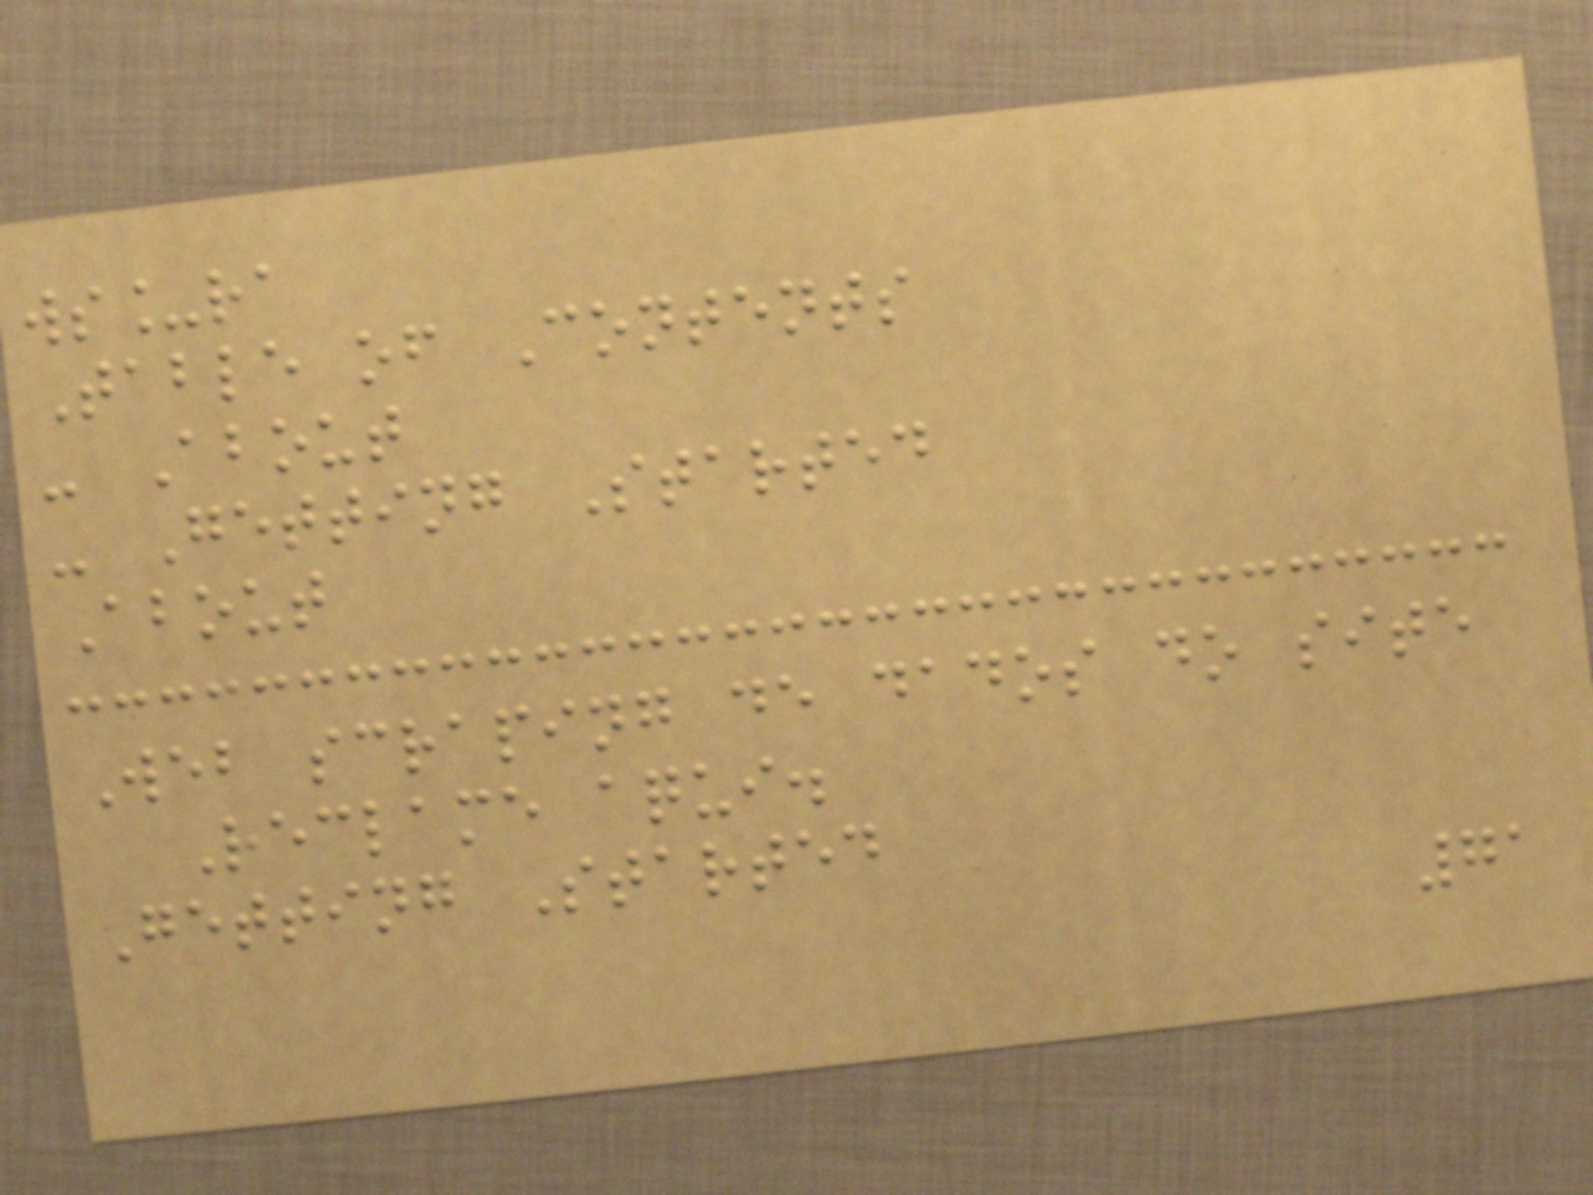ws_ra
Table of Contents
- About
- Getting Started
About
Web scraping de dados do site
Reclame aqui.
Getting Started
71
